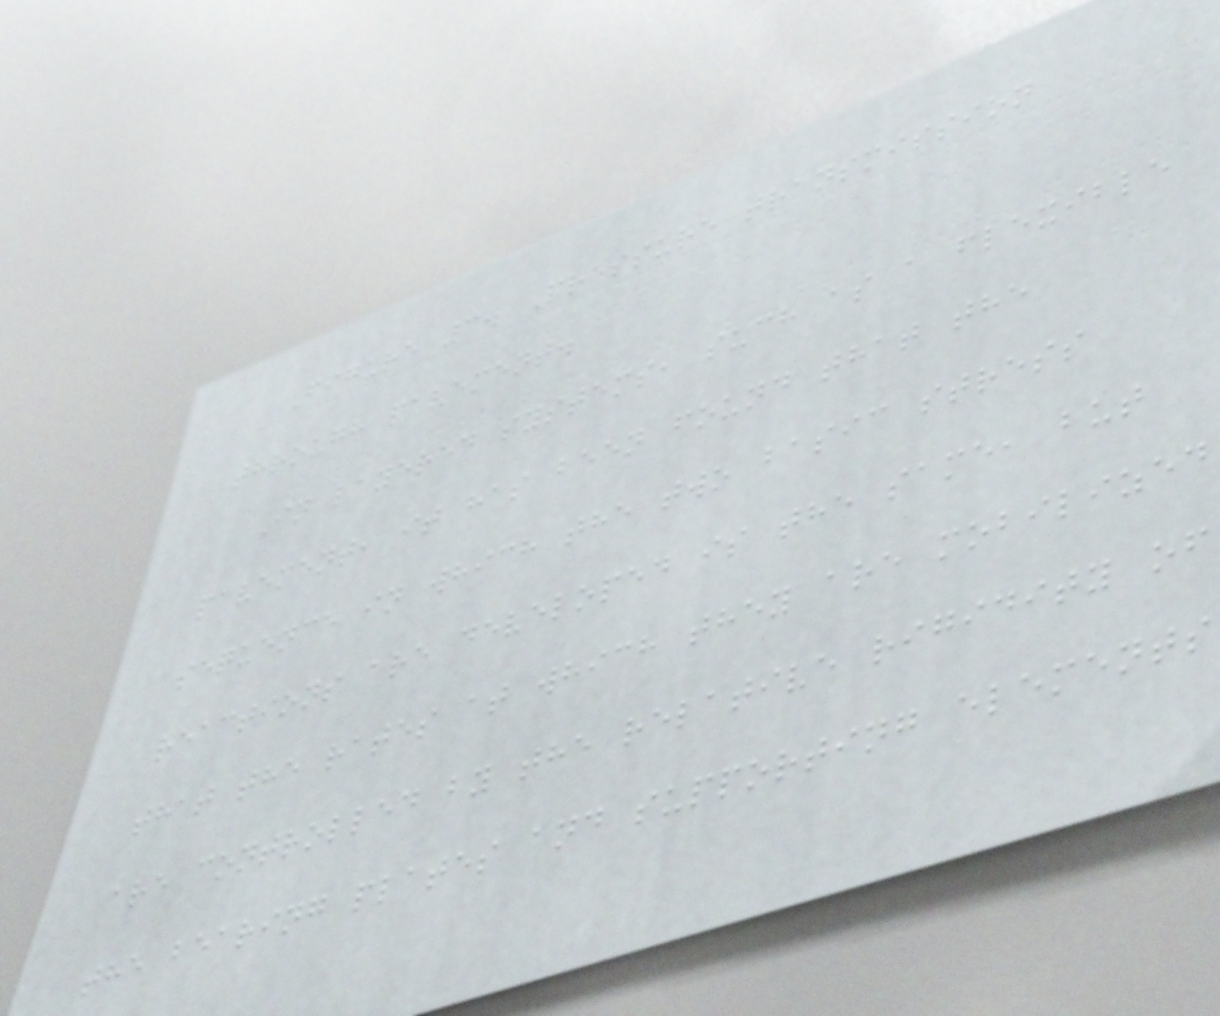Figure 3. Pressure transmission
through pavement.
In layered systems, such as a flexible
pavement, it has been found that the
sequence in which the two basic stress
reactions are developed is the same, but
that the rates at which they are mobilized
are controlled by the relative rigidity of
the bearing plates and supporting elements
